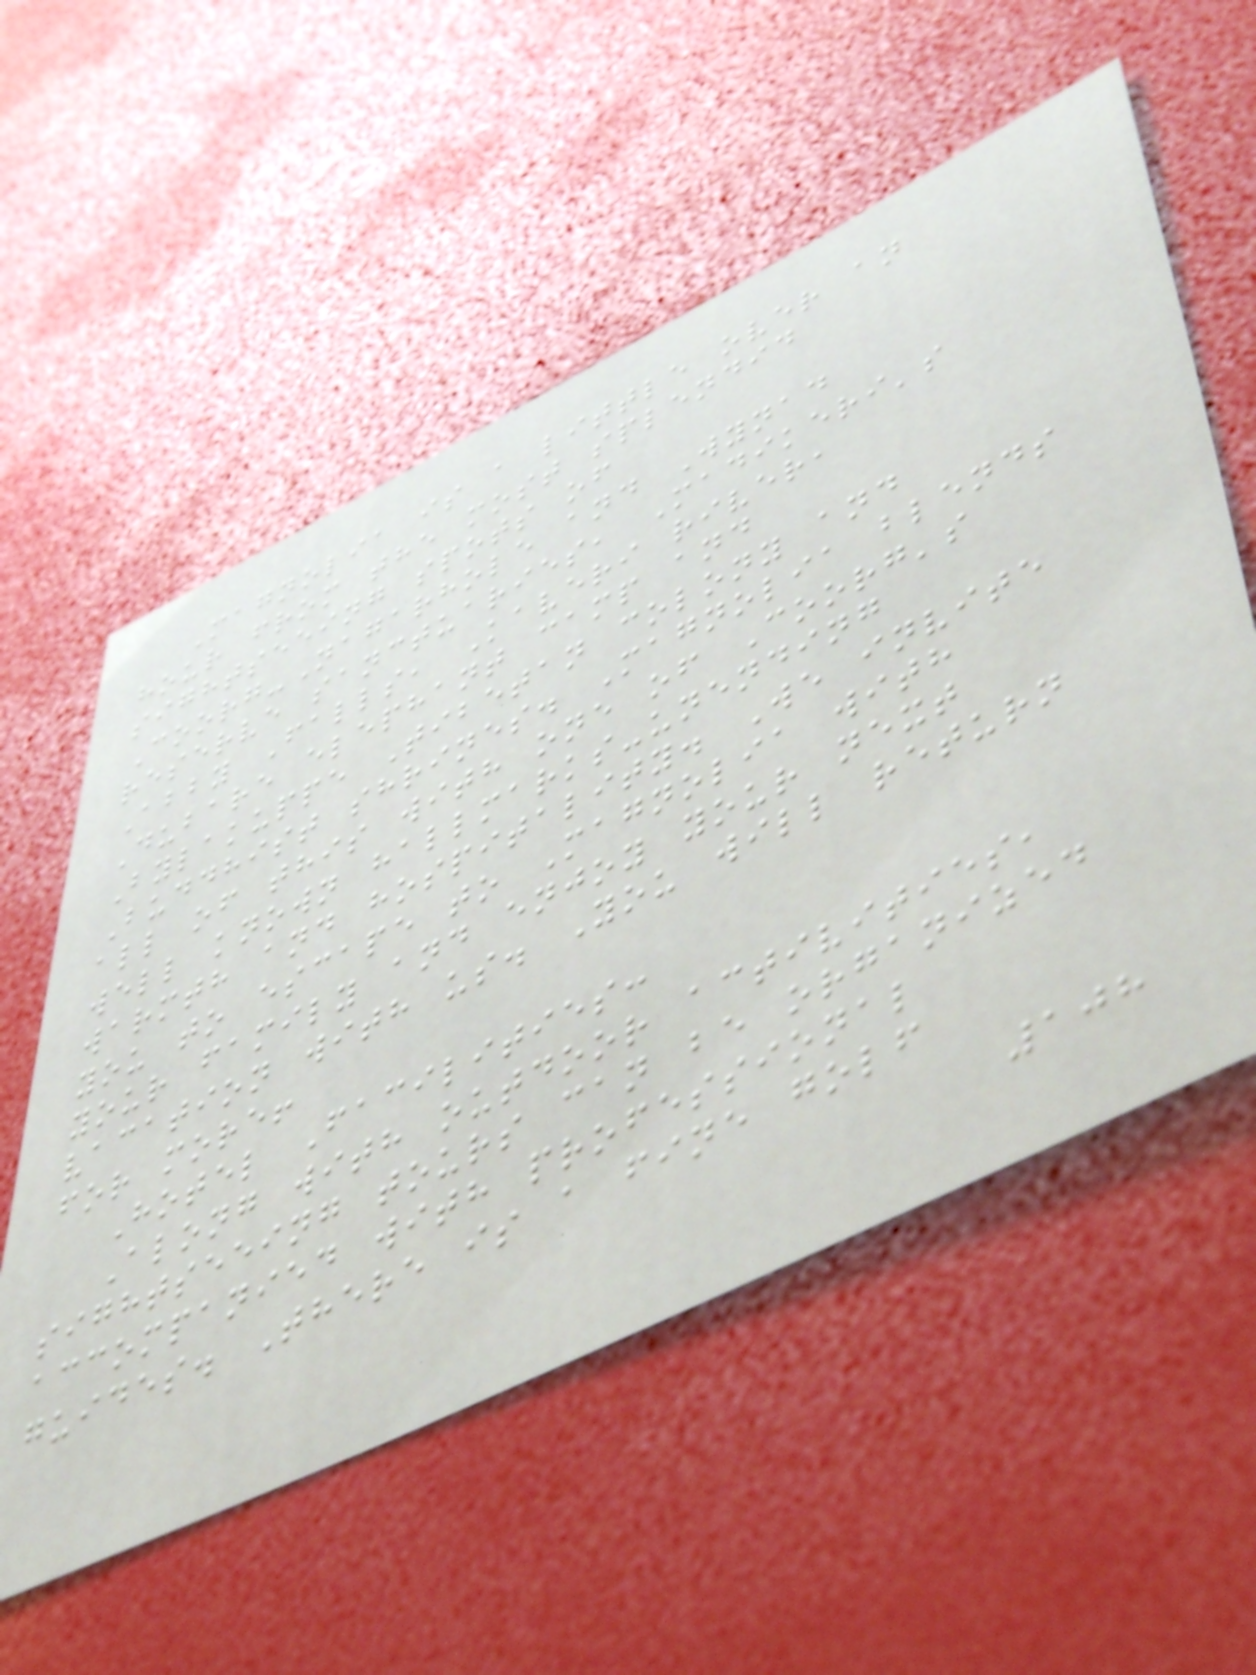Magnolia is a little over an
hour from the most splendid
sightseeing spots of
Coorg-Nagarhole and Wynad
reserve sanctuaries, Madikeri's
Abby Falls, Kaveri river,
Dubare elephant camp and
Bylakuppe Tibetan colony and
Buddhist shrines. Magnolia blends
all of this with one of Coorg's
well known hallmarks-unending
warmth and hospitality. We invite
you to escape to Magnolia with
your family and enjoy your next
vacation with us. You will return
for more!
Hotel Facilities:
Along with outdoor activities,
sightseeing tours can be organized
accompanied with professional
guides. There is a fine golf
108
